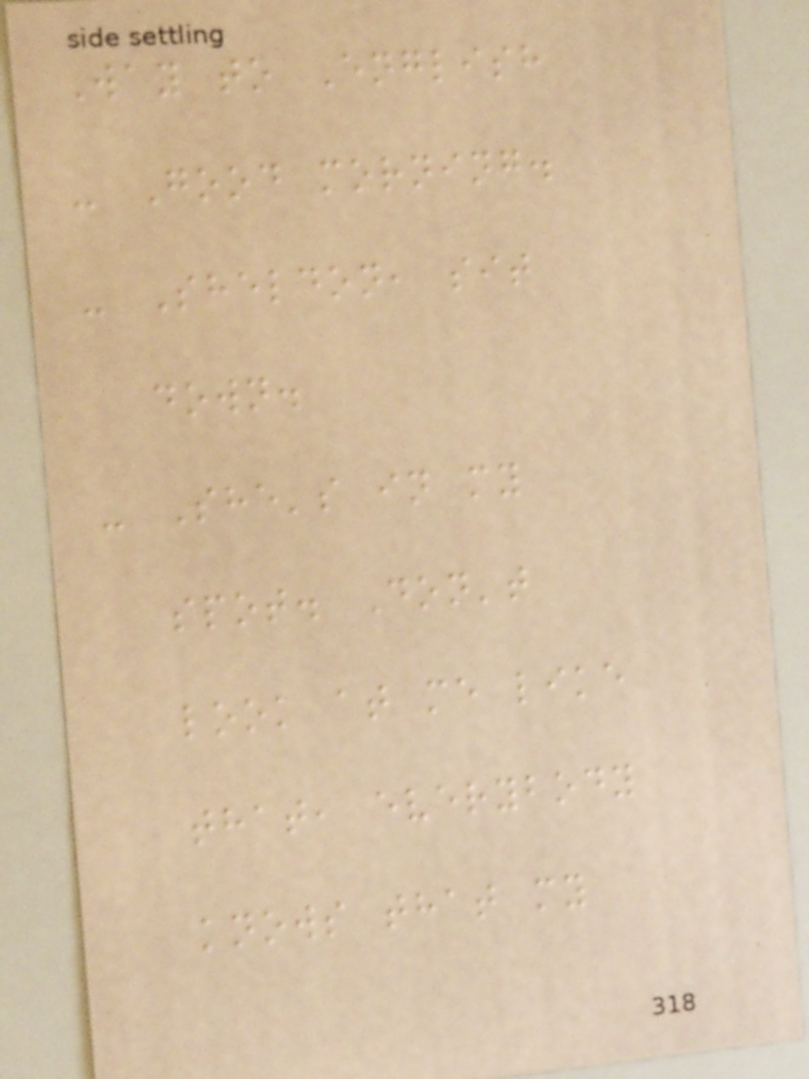Way to English
- Good morning.
- Sheldon, sit
down.
- She's in my
spot. Don't
look at me like
that, everybody
knows that my
